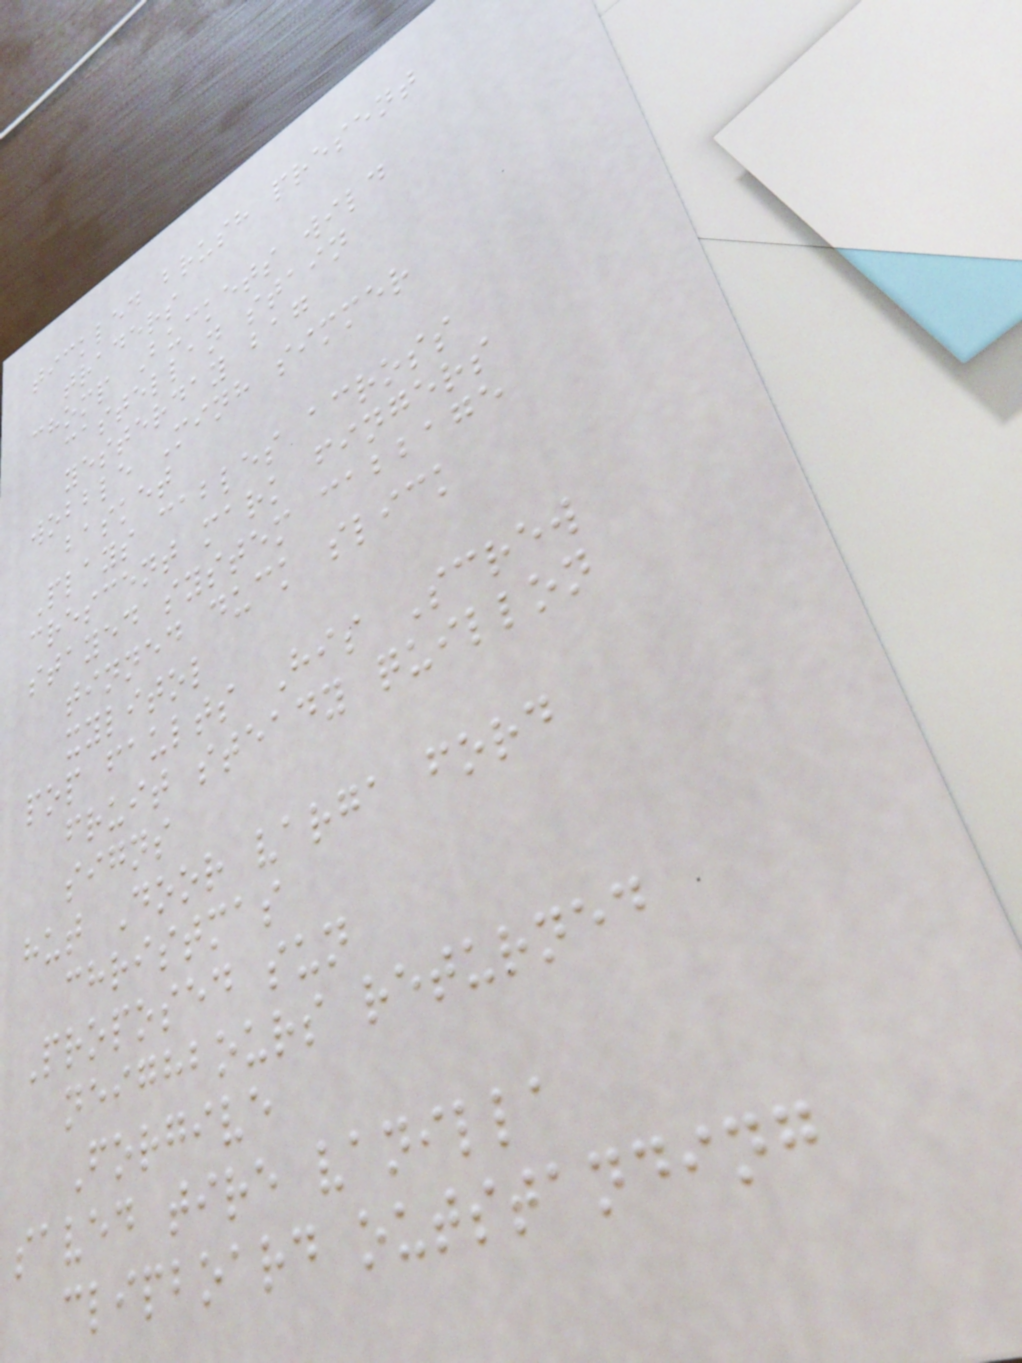tickled brush present
traders
chomp Buckets wild
castellan stain
yesterday bag
wobble Minh simmer
basket
Plays cables across
crescent mark fingers
stayed system cabbage
tinned duck slick
xylitol
pop faults His Screw
fruit steady quillon
signs
hut Door varga ford
christmas
Proposed sun
neighbours returned
Forgive
saved tire vanilla
clipboard outstanding
